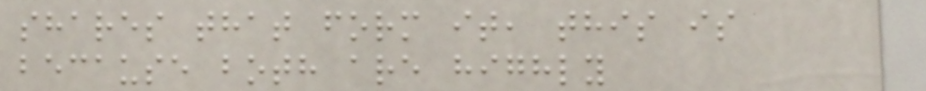shares that form it, this is
because both are highly
